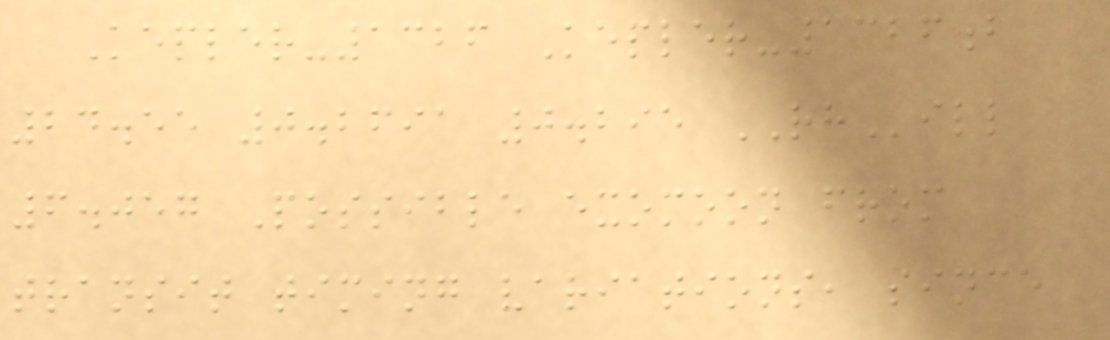Kepler-1326 Kepler-1326b
24.55 0.2691 0.295 RHill
6.057 Possible exomoon from
transit timing variations, since
